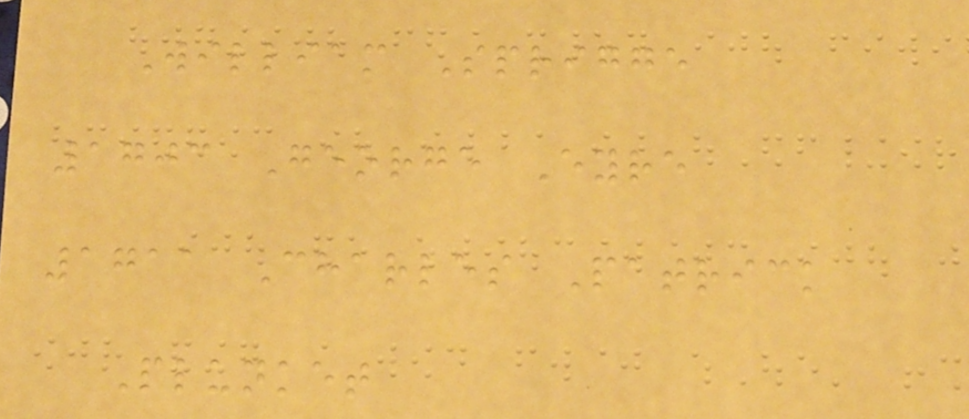William Sprigge
1703 George Eyre
1711 Charles Patrick
Plunket
